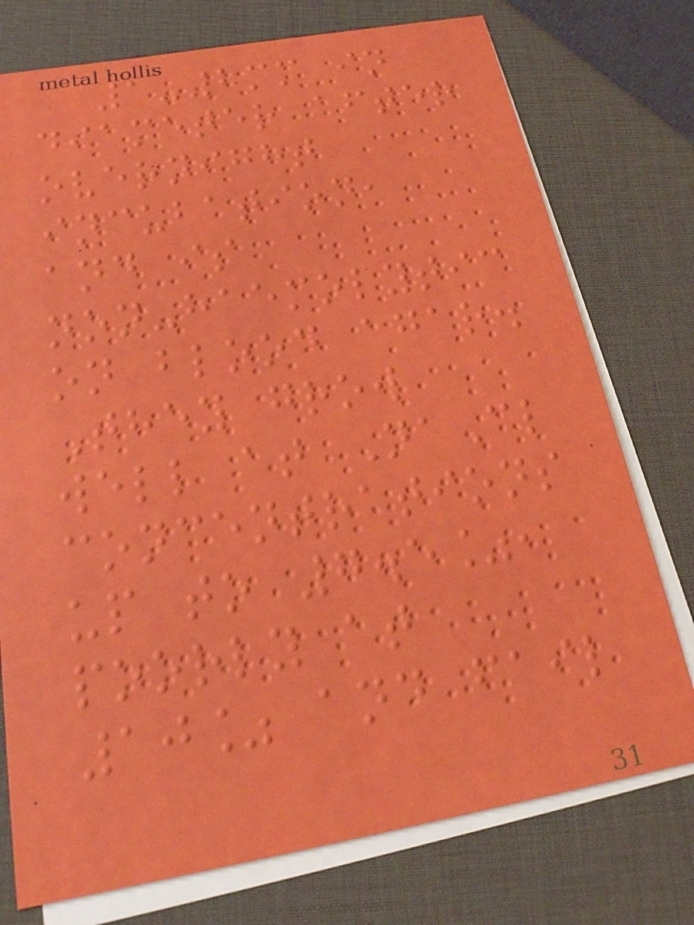1-2mm in
diameter after
overnight
incubation,
and is
non-haemolytic
on blood agar.
They grow
well at NaCl
concentrations
up to 7.5%,
poorly at
10% and fail
